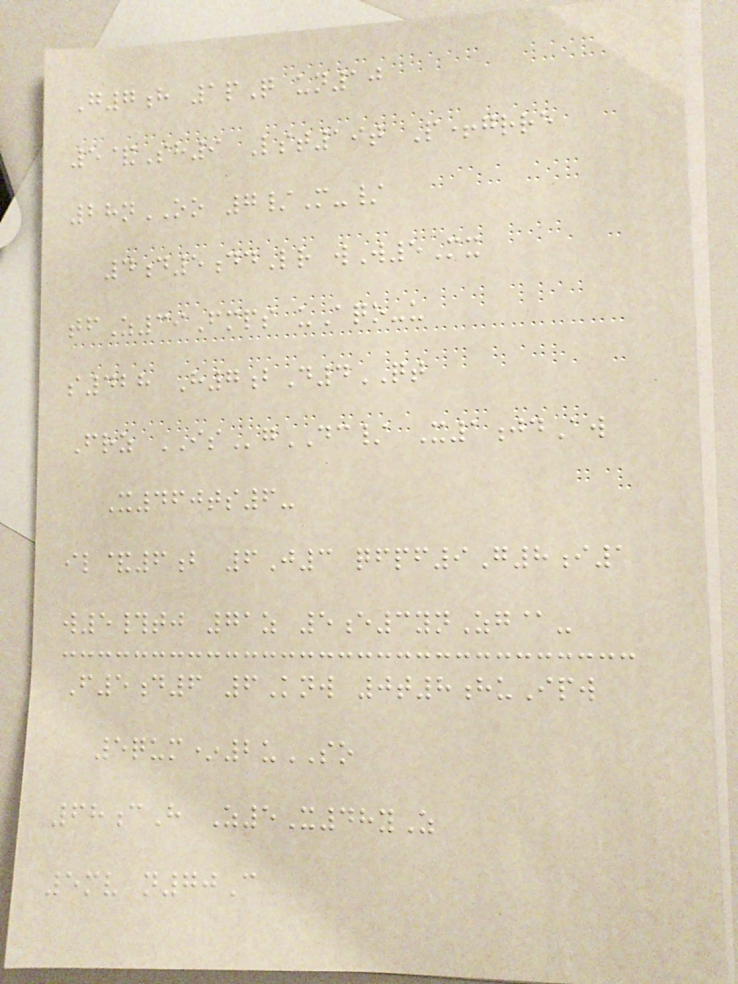G7h 1pQ un10
5&Sh9 Lst19t P+grre
28nOO 7/M-/
4d5ddLr wW5Mx
tfZ39Fmps uAqo-u
s428 H7bD4QT
Frz ISgDC/ X1jdAw
X460ts6-
il&6b 6J3 qfpf9G8i1
w5#tj 71z 5e3ynZg@-
F5d6 6Knw 0t8huIpw
5qum*2uSO
68cH Z5X48yZ
5mv n70C
